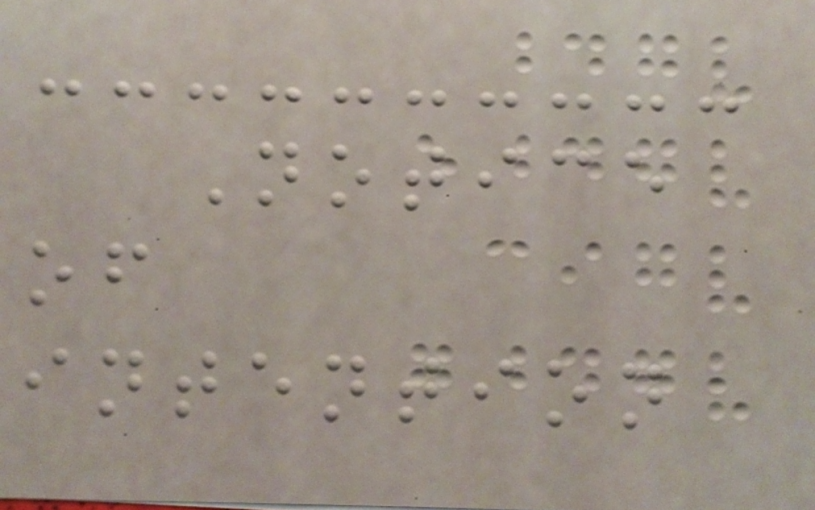Notice
of
intention
